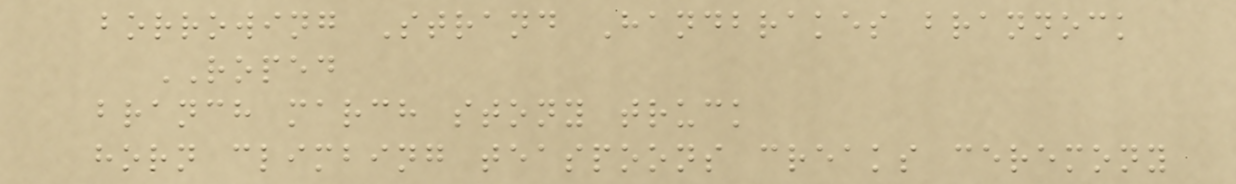borrowing Strand Handbrakes brannock
ROPED
branch march stony truck
horn climbing teaspoons creaks ceremony
